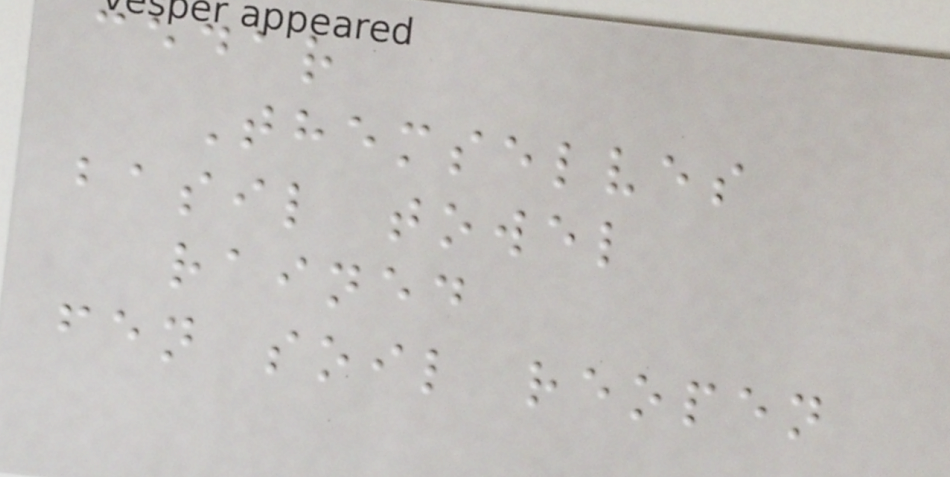cedar
Themselves
basil towel
rained
fen soil reopen
